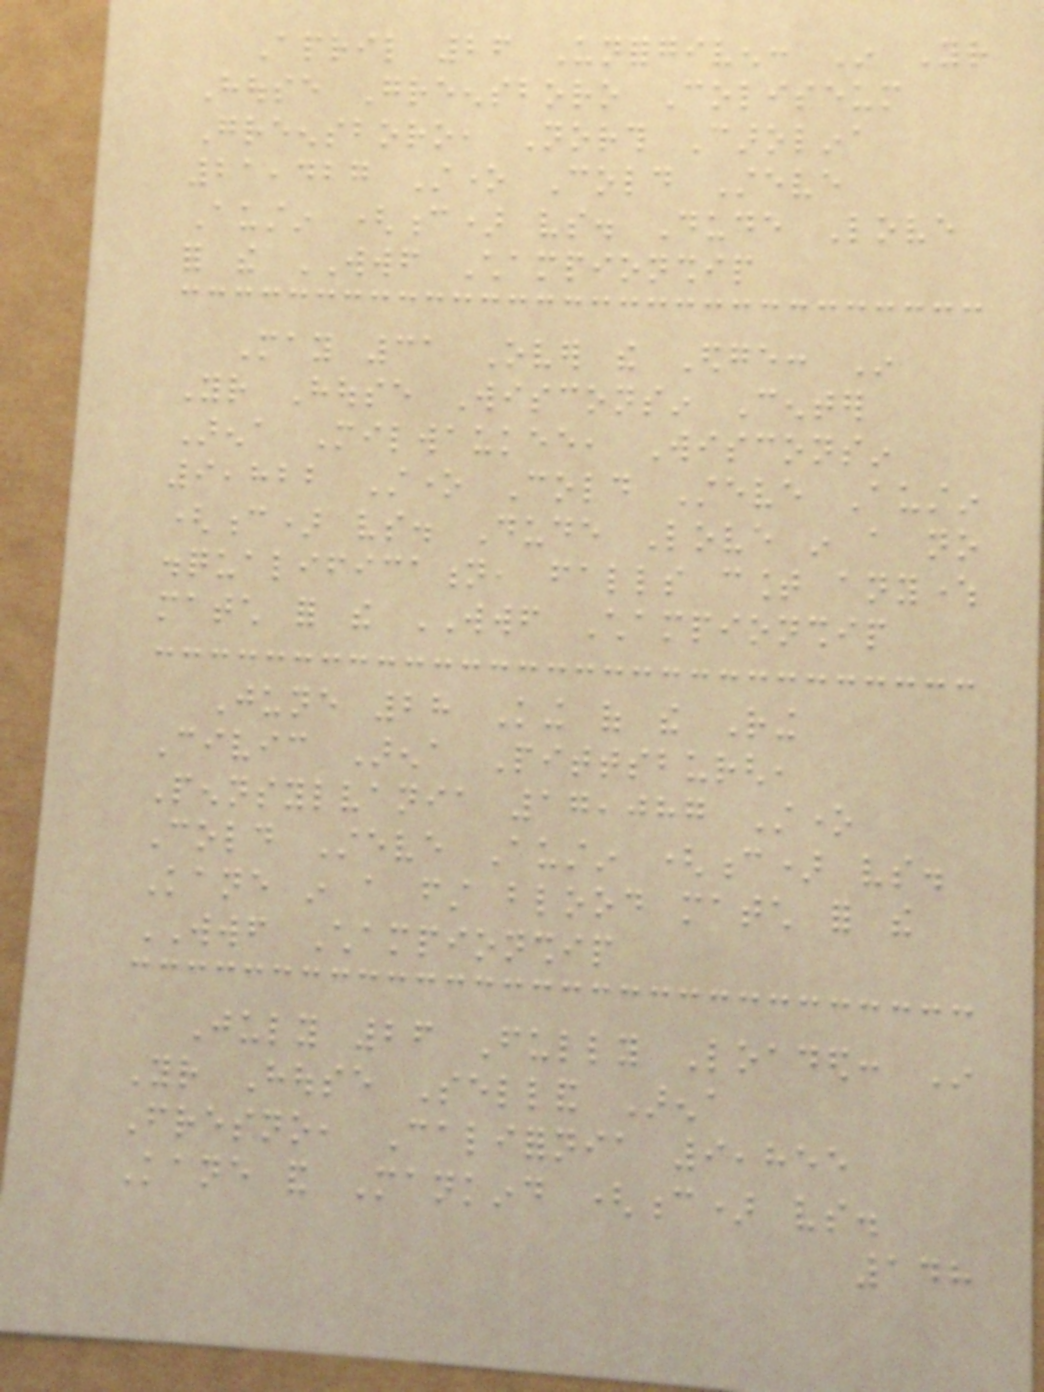April 26 Unforgiven: In Your
House Greensboro Coliseum
Greensboro, North Carolina
21,427 Stone Cold Steve
Austin (c) vs. Dude Love
for the WWF Championship
May 31 Over the Edge: In
Your House Wisconsin Center
Arena Milwaukee, Wisconsin
9,822 Stone Cold Steve Austin
(c) vs. Dude Love in a no
disqualification, falls count anywhere
match for the WWF Championship
June 28 King of the Ring
Civic Arena Pittsburgh,
Pennsylvania 17,087 Stone
Cold Steve Austin (c) vs.
Kane in a first blood match for the
WWF Championship
July 26 Fully Loaded: In
Your House Selland Arena
Fresno, California 9,855
Kane and Mankind (c) vs.
148
